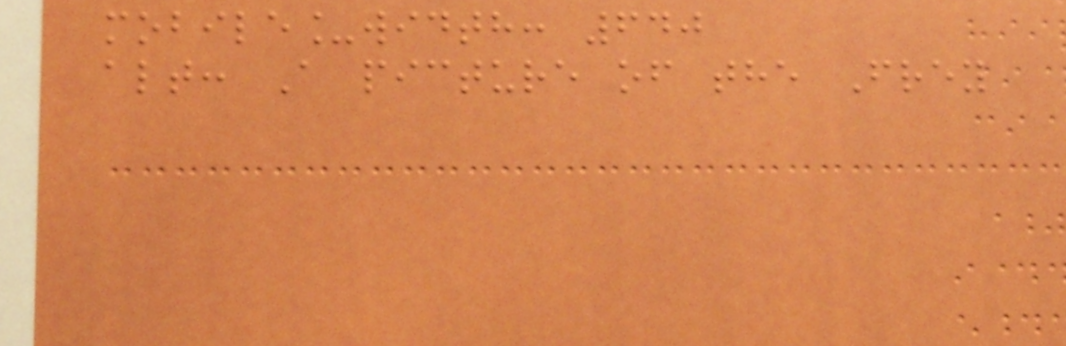mobile_width: 640
alt: A picture of the Frey
